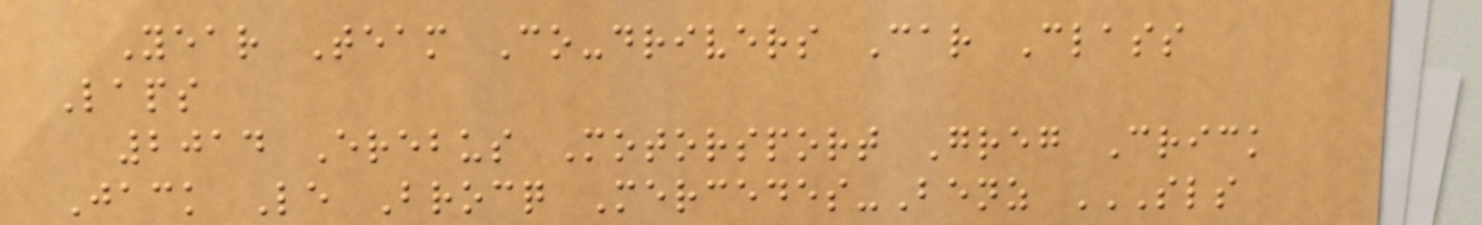Year Team Co-drivers Car Class
Laps
2014 Erebus Motorsport Greg Crick
Jack Le Brocq Mercedes-Benz SLS
